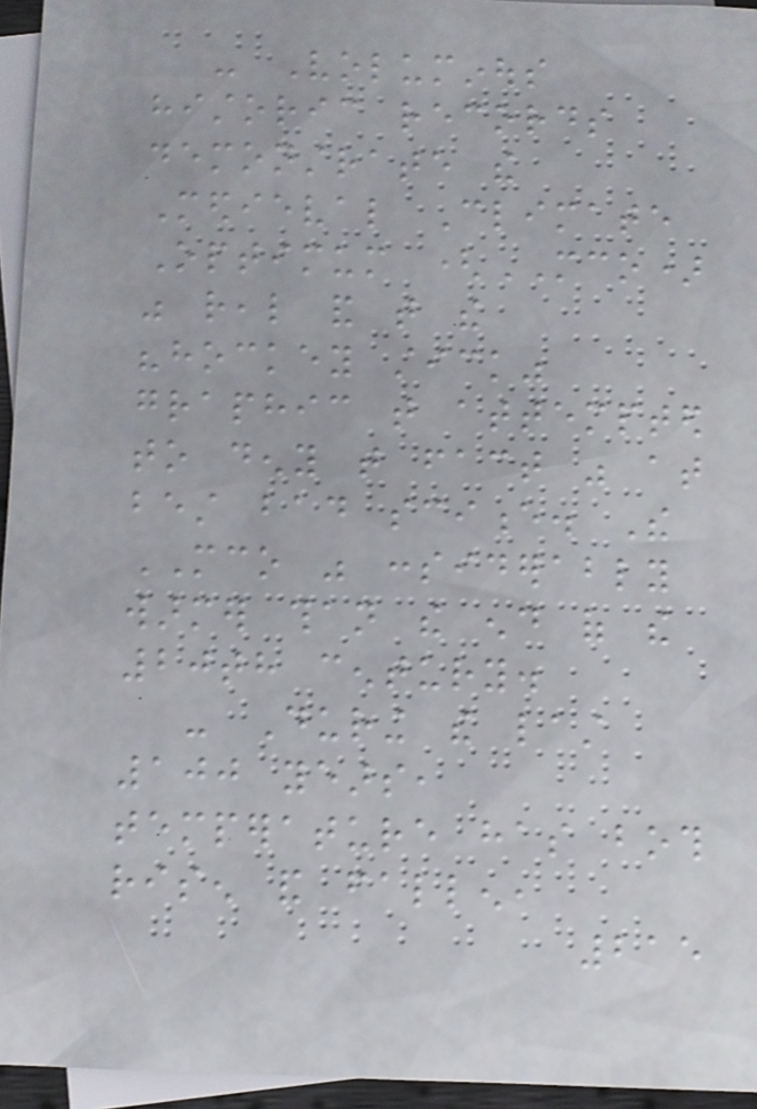- Voluminous
historic records
demonstrate the
Medieval Climate
Optimum (MCO)
was real and that the
"hockey stick"
graphic that attempted
to deny that fact was at
best bad science. The
MCO was considerably
warmer than the end of the
20th century.
- During the last
100 years,
temperature has both
risen and fallen,
215
